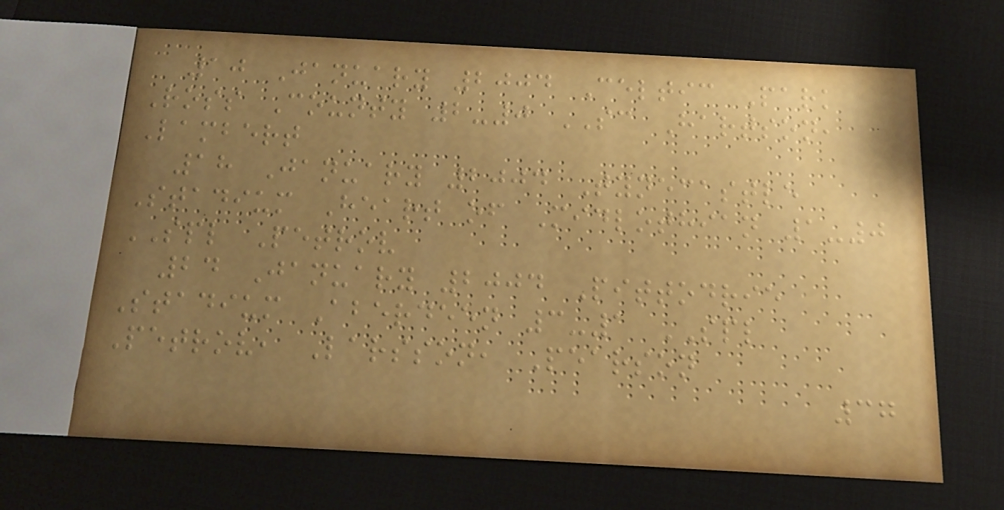10 January 2004 Celtic Park
Ross County 2-0 SC Hartson,
Lambert
18 January 2004 Tynecastle
Stadium Heart of Midlothian 1-0
SPL Petrov
24 January 2004 Pittodrie
Stadium Aberdeen 3-1 SPL
Petrov, Larsson, Pearson
37
